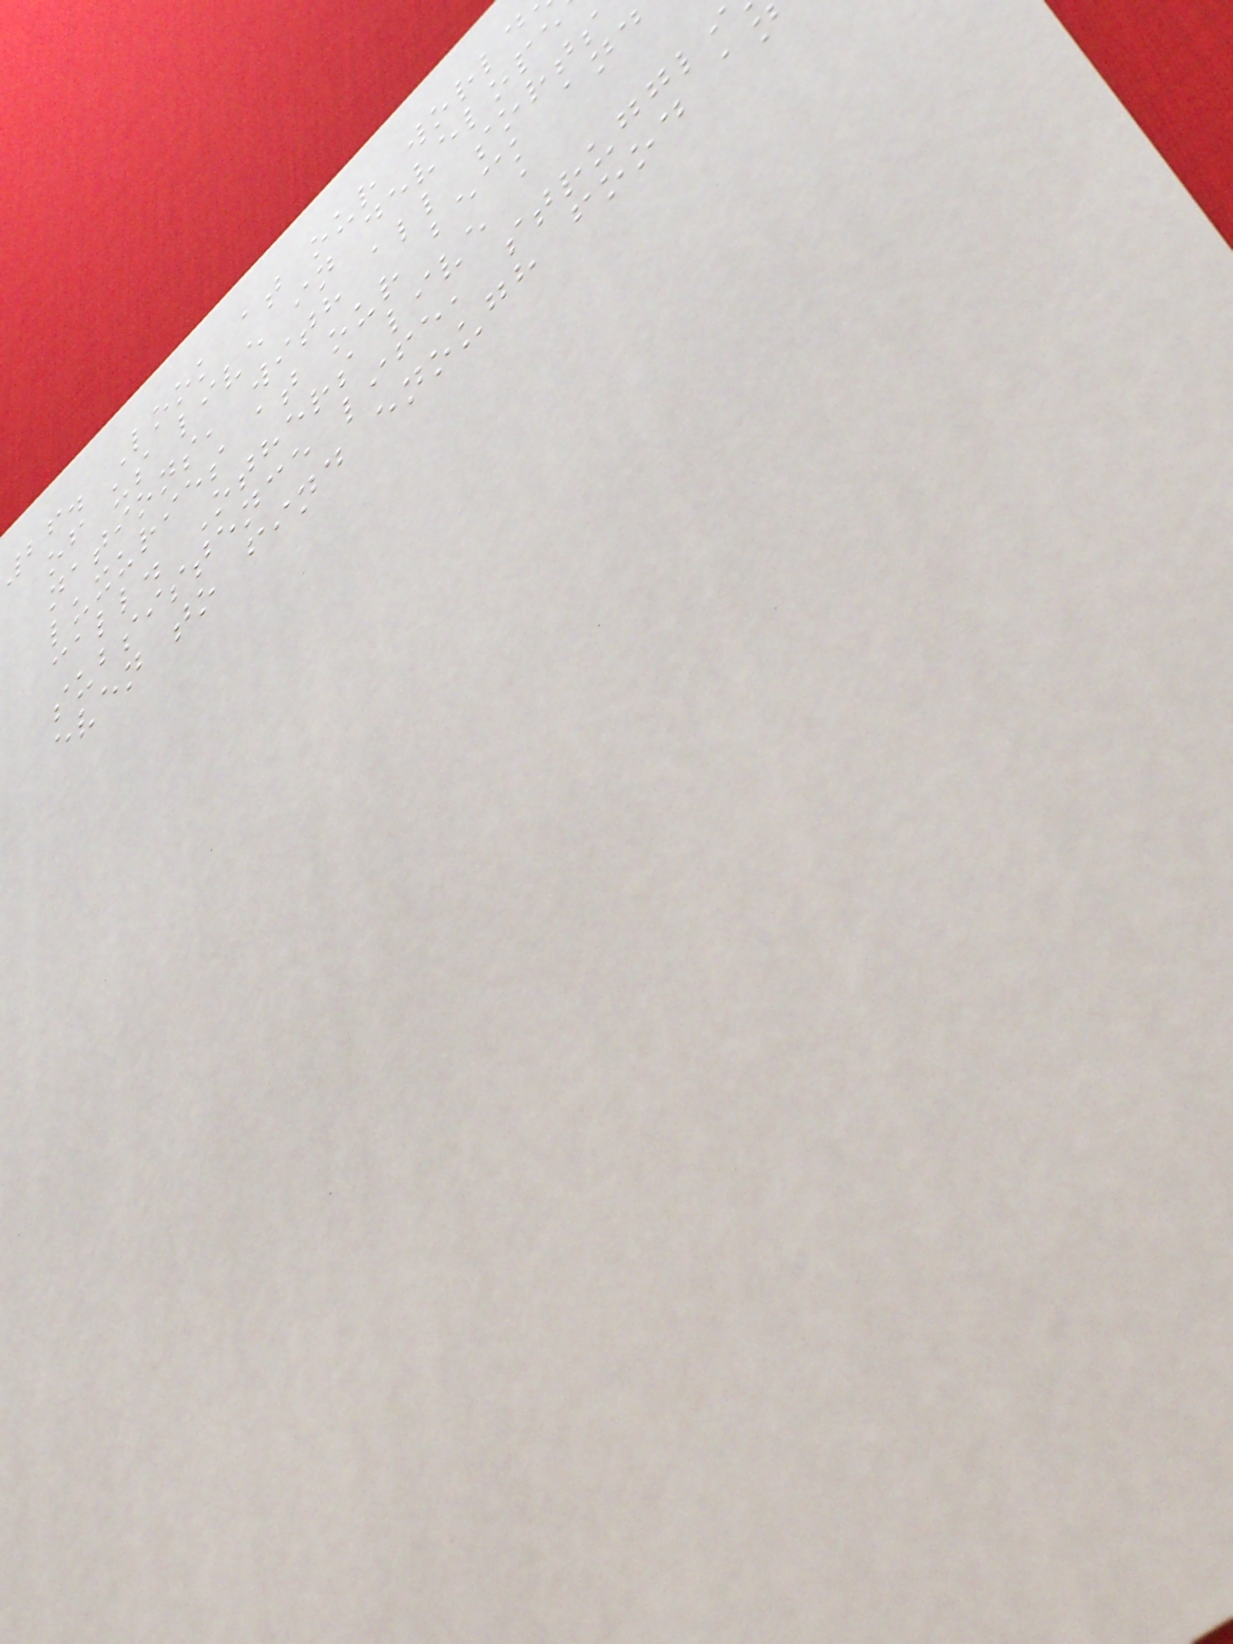26. Look at our world
of us live in develope
nations, with all sorts
luxuries at our beck and
call. Others live a
subsistence life, struggli
even to find enough food an
